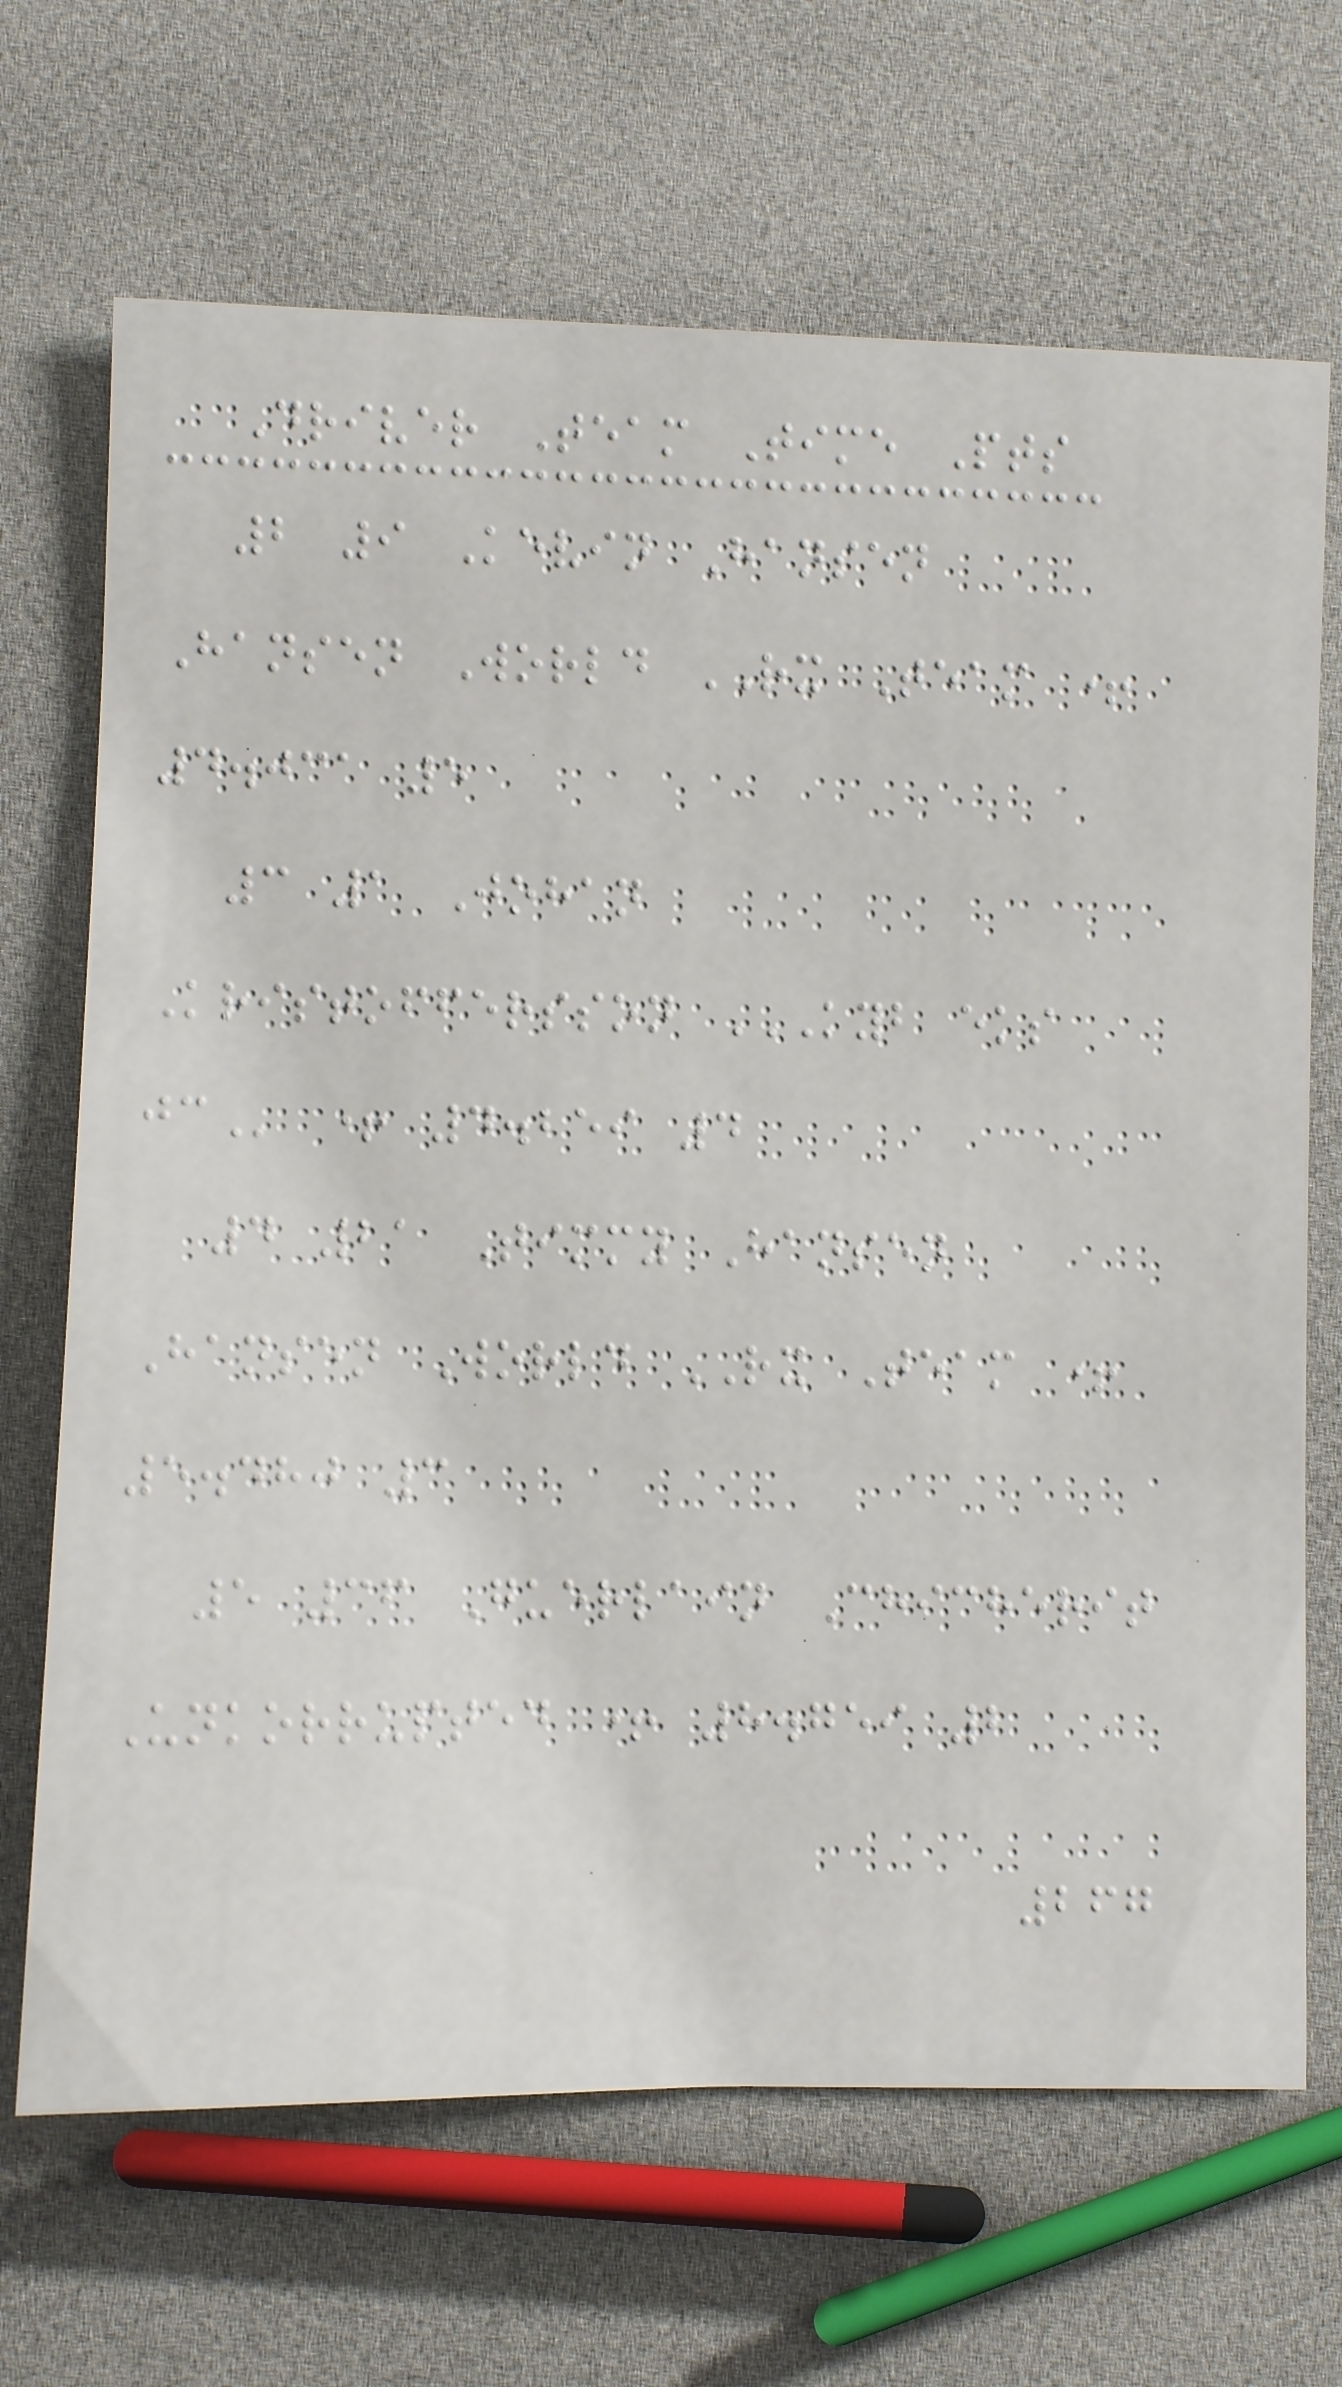Driver Team Time Pts
2 9 Kevin Hansen
Hansen World RX Team +
4.031 5
3 1 Johan
Kristoffersson KYB EKS
JC + 4.259 4
4 21 Timmy Hansen
Hansen World RX Team +
5.480 3
5 36 Guerlain Chicherit
Unkorrupted + 8.759 2
267
